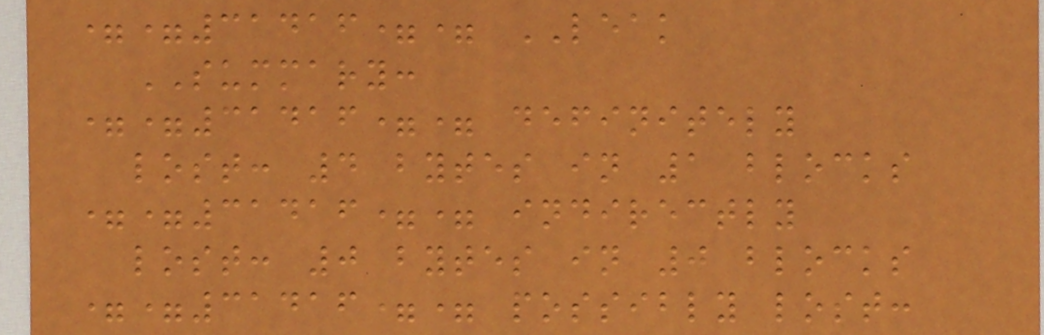==31416== LEAK
SUMMARY:
==31416== definitely
lost: 4 bytes in 1 blocks
==31416== indirectly
lost: 0 bytes in 0 blocks
==31416== possibly lost:
